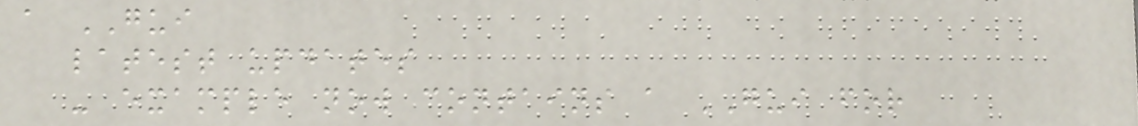a GUI
latest updates
- example now contains a GUI for
